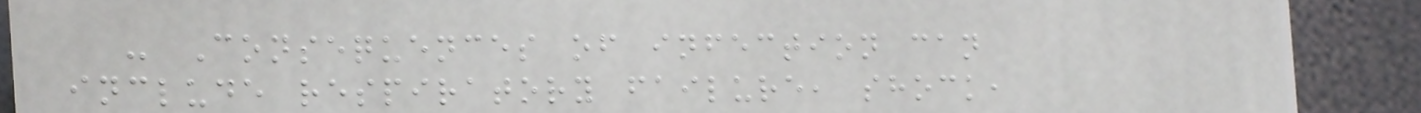- Consequences of infection can
include respiratory failure, shock,
